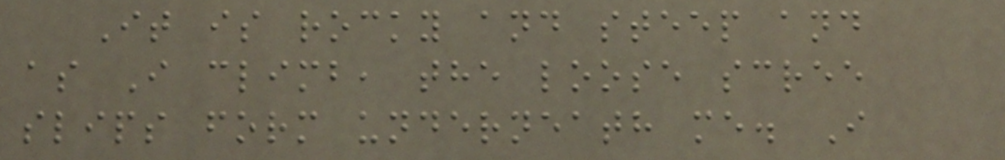It is rocky and steep and
as I climb, the loose scree
slips form underneath me. I
